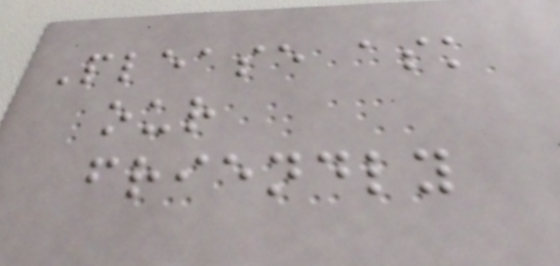Please ask
our
friendly
